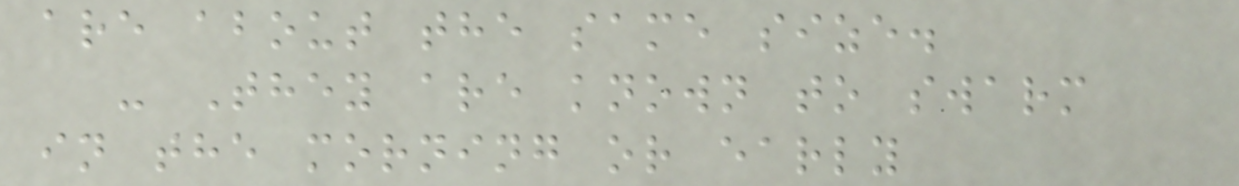are about the same size.
- They are known to swarm
in the morning or early
